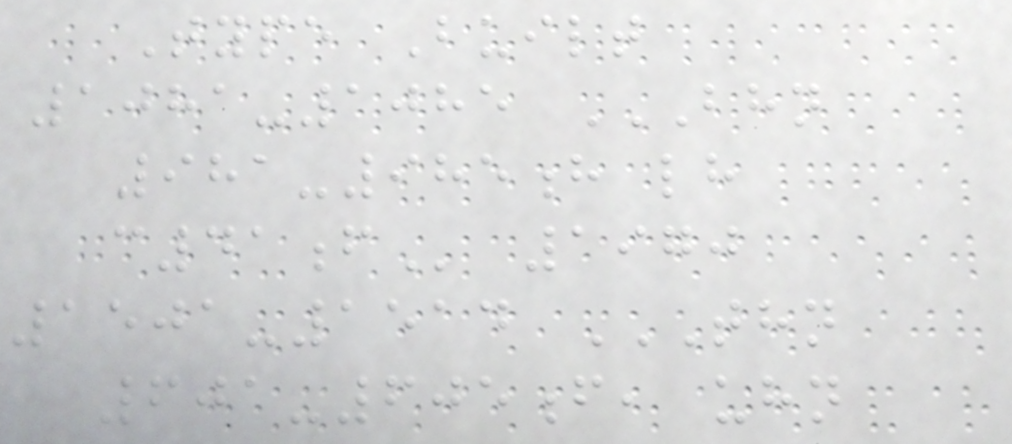Type Built
1081-1085 BHN
981-985H LH
C41F 1970
1501-1514 THN
601-605F, UHN
